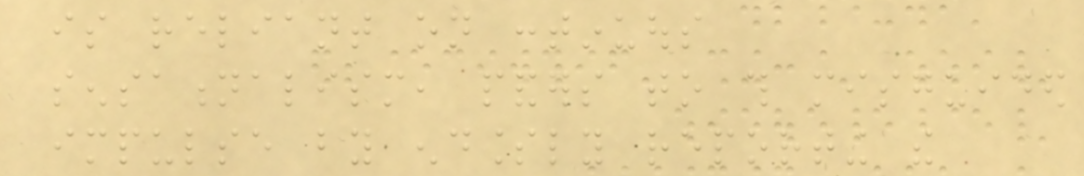is reliant on continuous
sensationalism, panders to this misguided
impulse by endlessly reporting the
